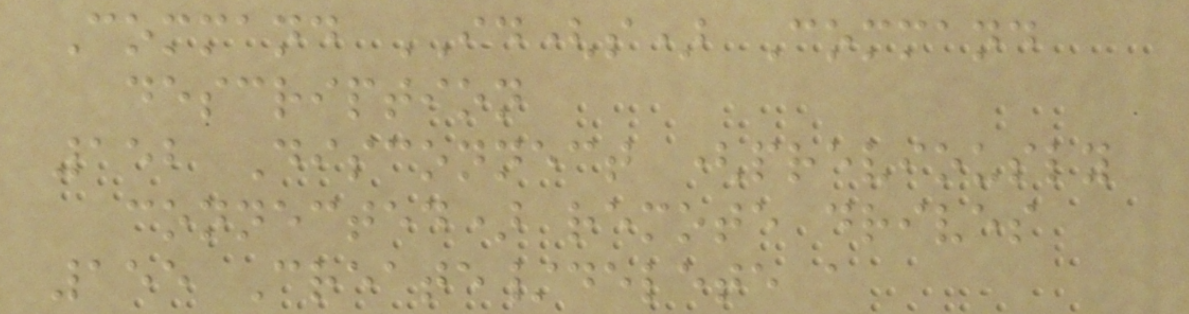Command ID(s) Command
description
152 Disconnect (previously
connected) remote drives
155 Create/delete a
